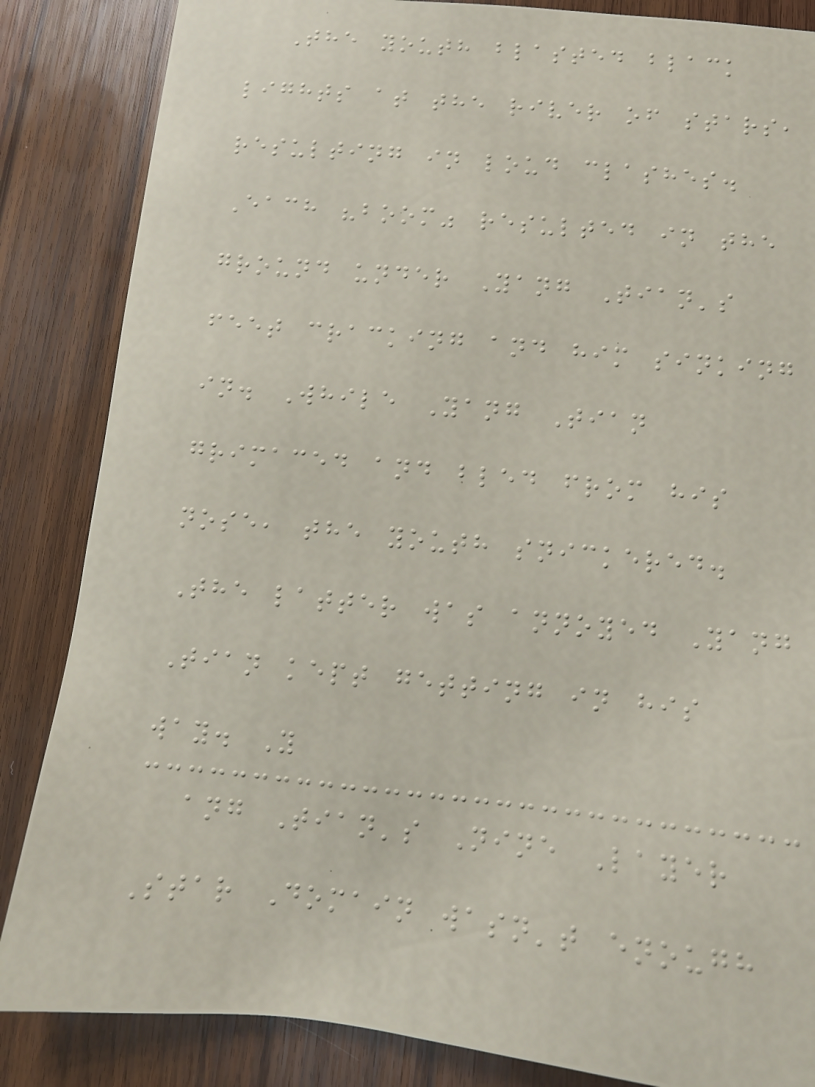The youth blasted black
lights at the river of stars,
resulting in loud clashes.
Each "boom" resulted in the
ground under Yang Tian's
feet cracking and him sinking
in. While Yang Tian
grimaced and bled from his
nose, the youth snickered.
The latter was annoyed Yang
Tian kept getting in his
way. Y
ang Tian's Nine Layer
Star Domain wasn't enough
